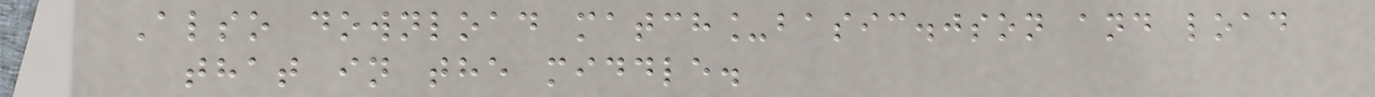Also download match_basic.json and load
that in the middle.
